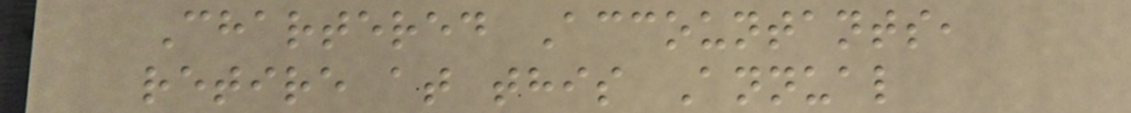Chartered Accountants,
retire at this Annual
